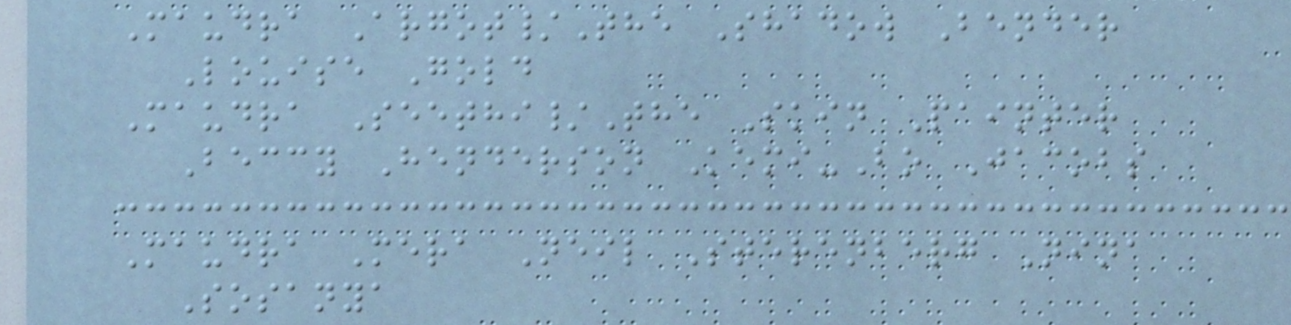Maudra Argot/The Shadow Bender
Louise Gold
Maudra Seethi/The Skin Painter
Beccy Henderson Kemi-Bo Jacobs
Maudra Mera Neil Sterenberg Nina
Sosanya
